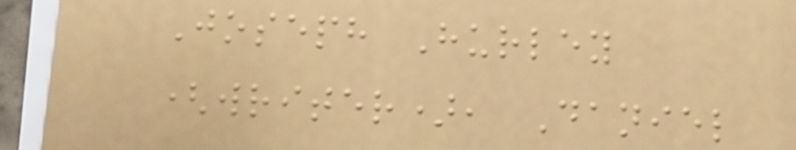Joseph Hurley
(writer), Daniel
